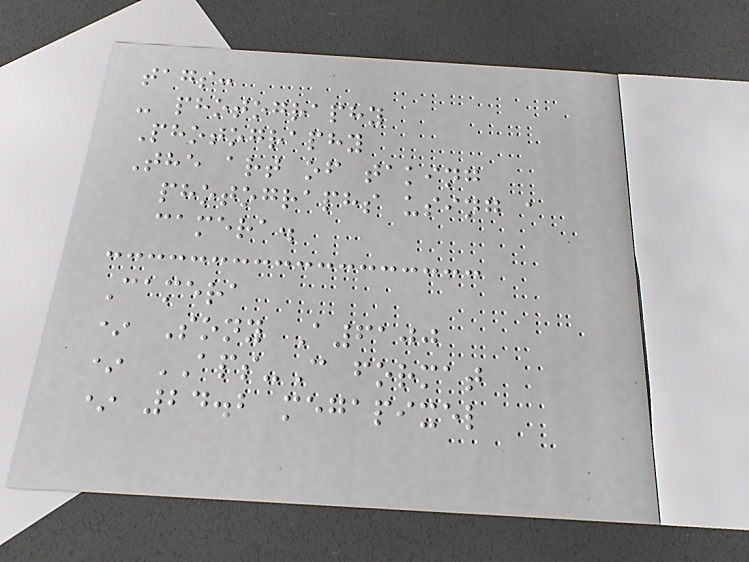tags:
- photography
Photography
The art of taking
photographs using a
camera.
Camera
* Sony A6100
* APS-C format
* 24.2 megapixel
